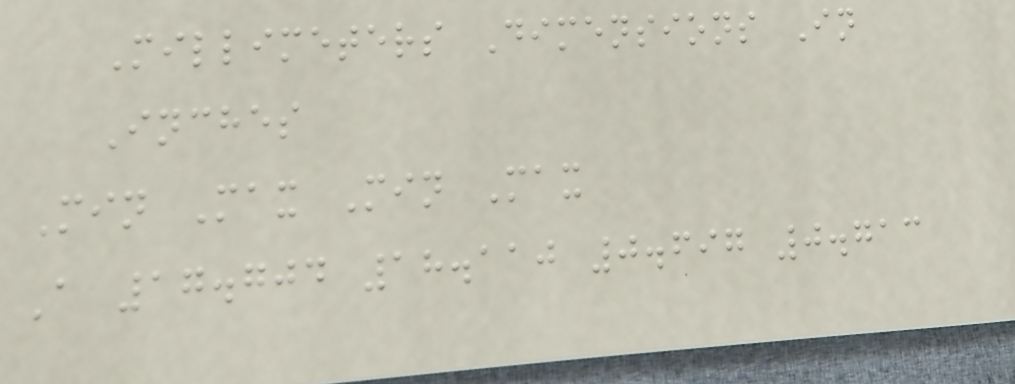Millimeters Dimensions In
Inches
Min Max Min Max
A 17.704 18.110 0.697 0.713
